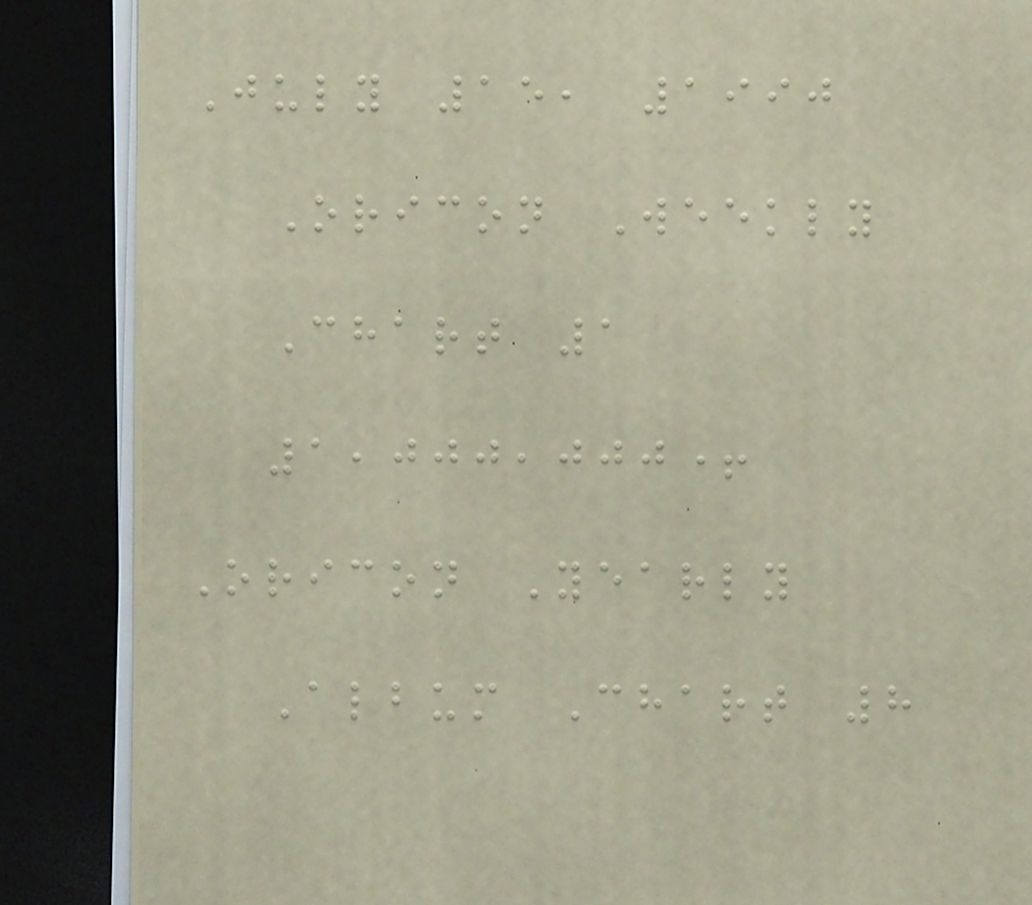July 15, 1990
Oricon Weekly
Chart 1
1,000,000+
Oricon Yearly
Album Chart 8
